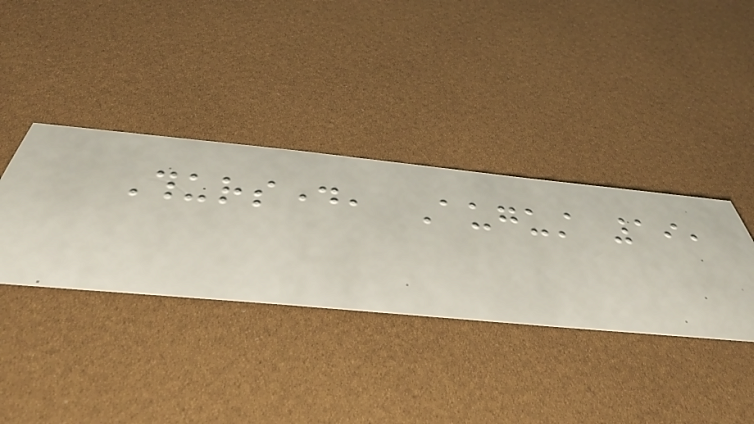Thursday, August 19,
